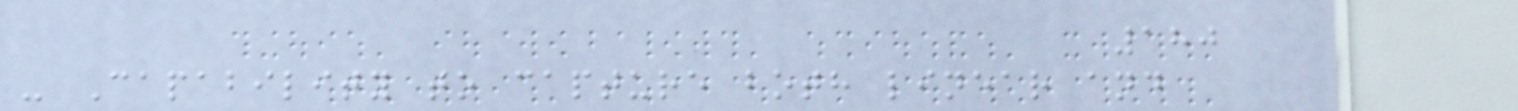180
- Capability to capture both linear and
